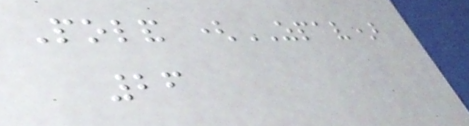Poland (ZPAV)
26
